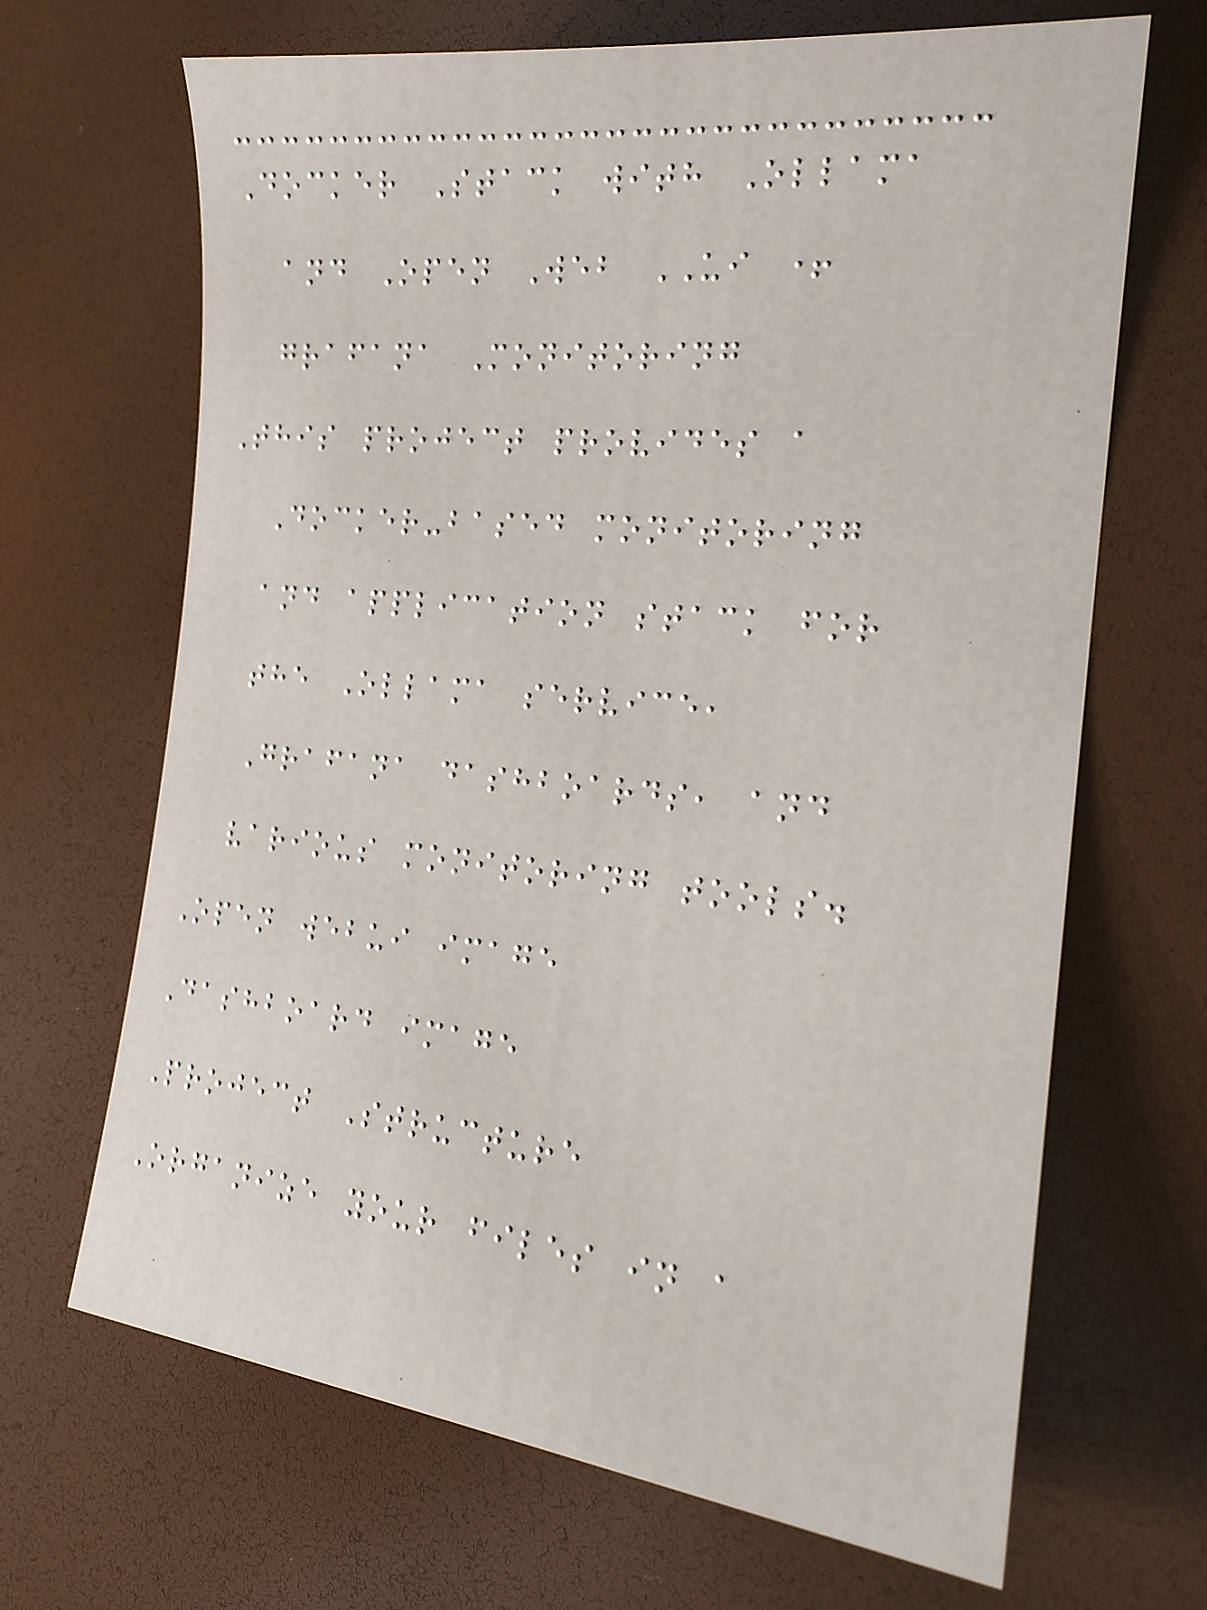Docker Stack with Ollama
and Open Web UI +
grafana Monitoring
This project provides a
Docker-based monitoring
and application stack for
the Ollama service,
Grafana dashboards, and
various monitoring tools.
Open webui image
Dashboard image
Project Structure
Organize your files in a
